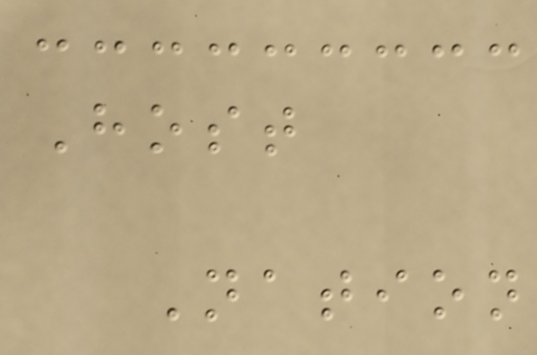Host
Nation
